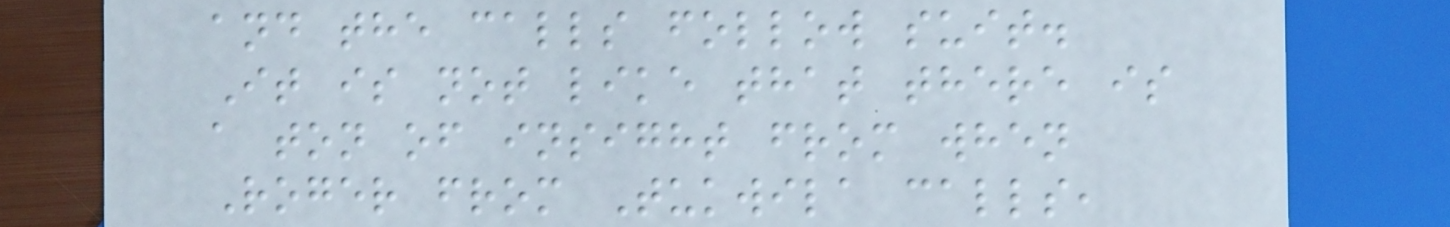and the calls follow suit.
It is not like that there is
a ton of insight from when
Roger from Tukwila calls,
